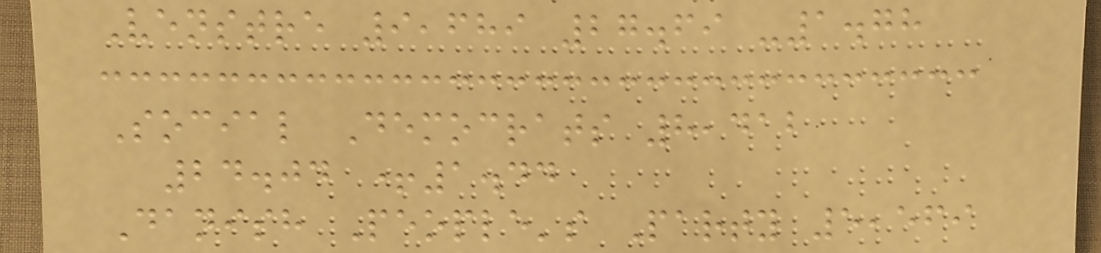Venstre 9,689 27.69 -1.78
Social Democrats 8,412
24.04 +1.44
Danish People's Party 5,569
